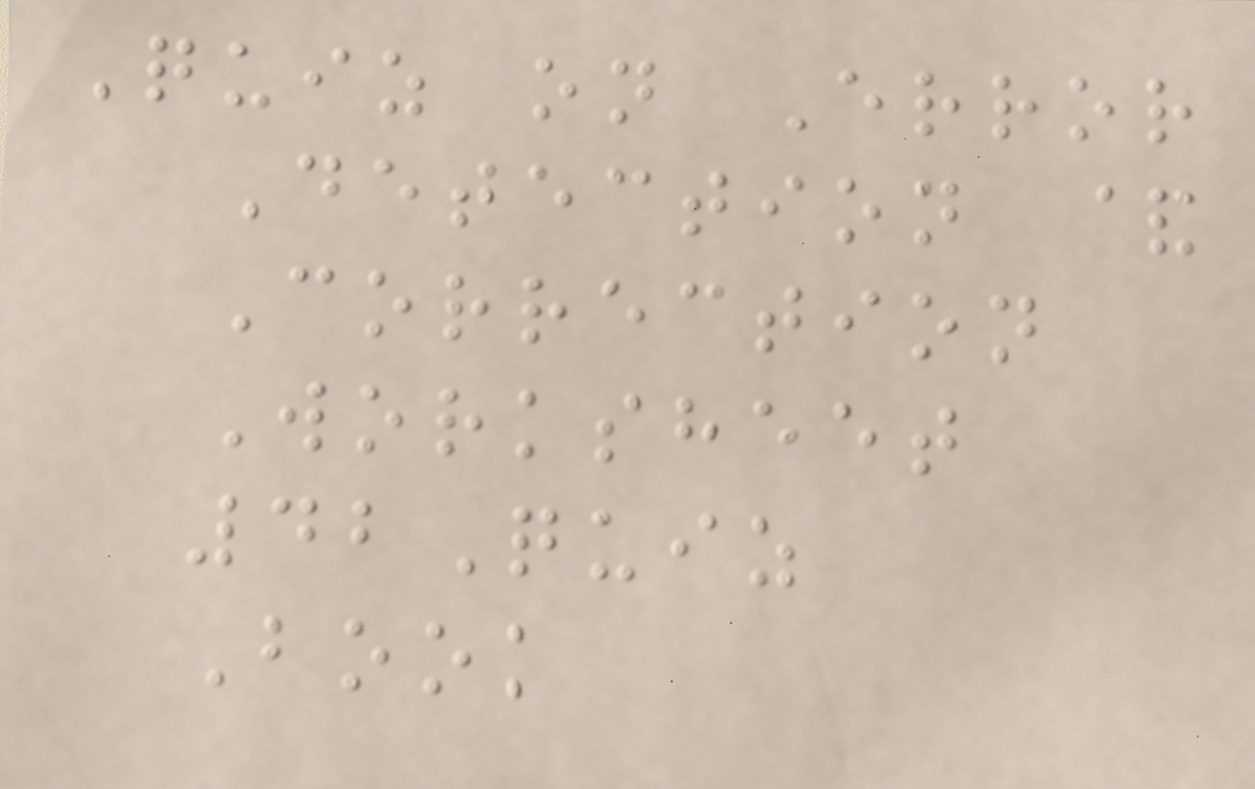Quiz on Error
Detection &
Correction
Worksheet
42Quiz
Book
